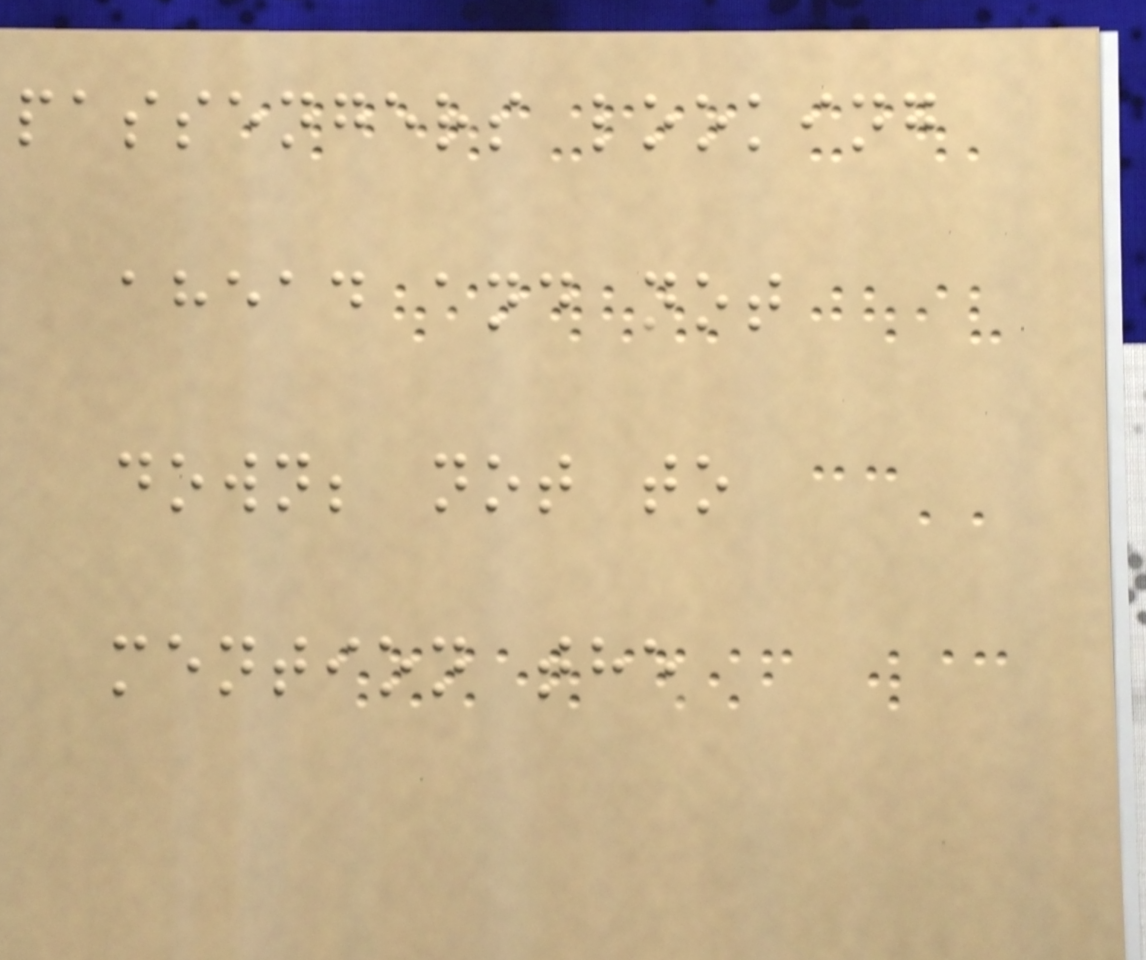passengers looking
ahead and not
down; not to
mention the
